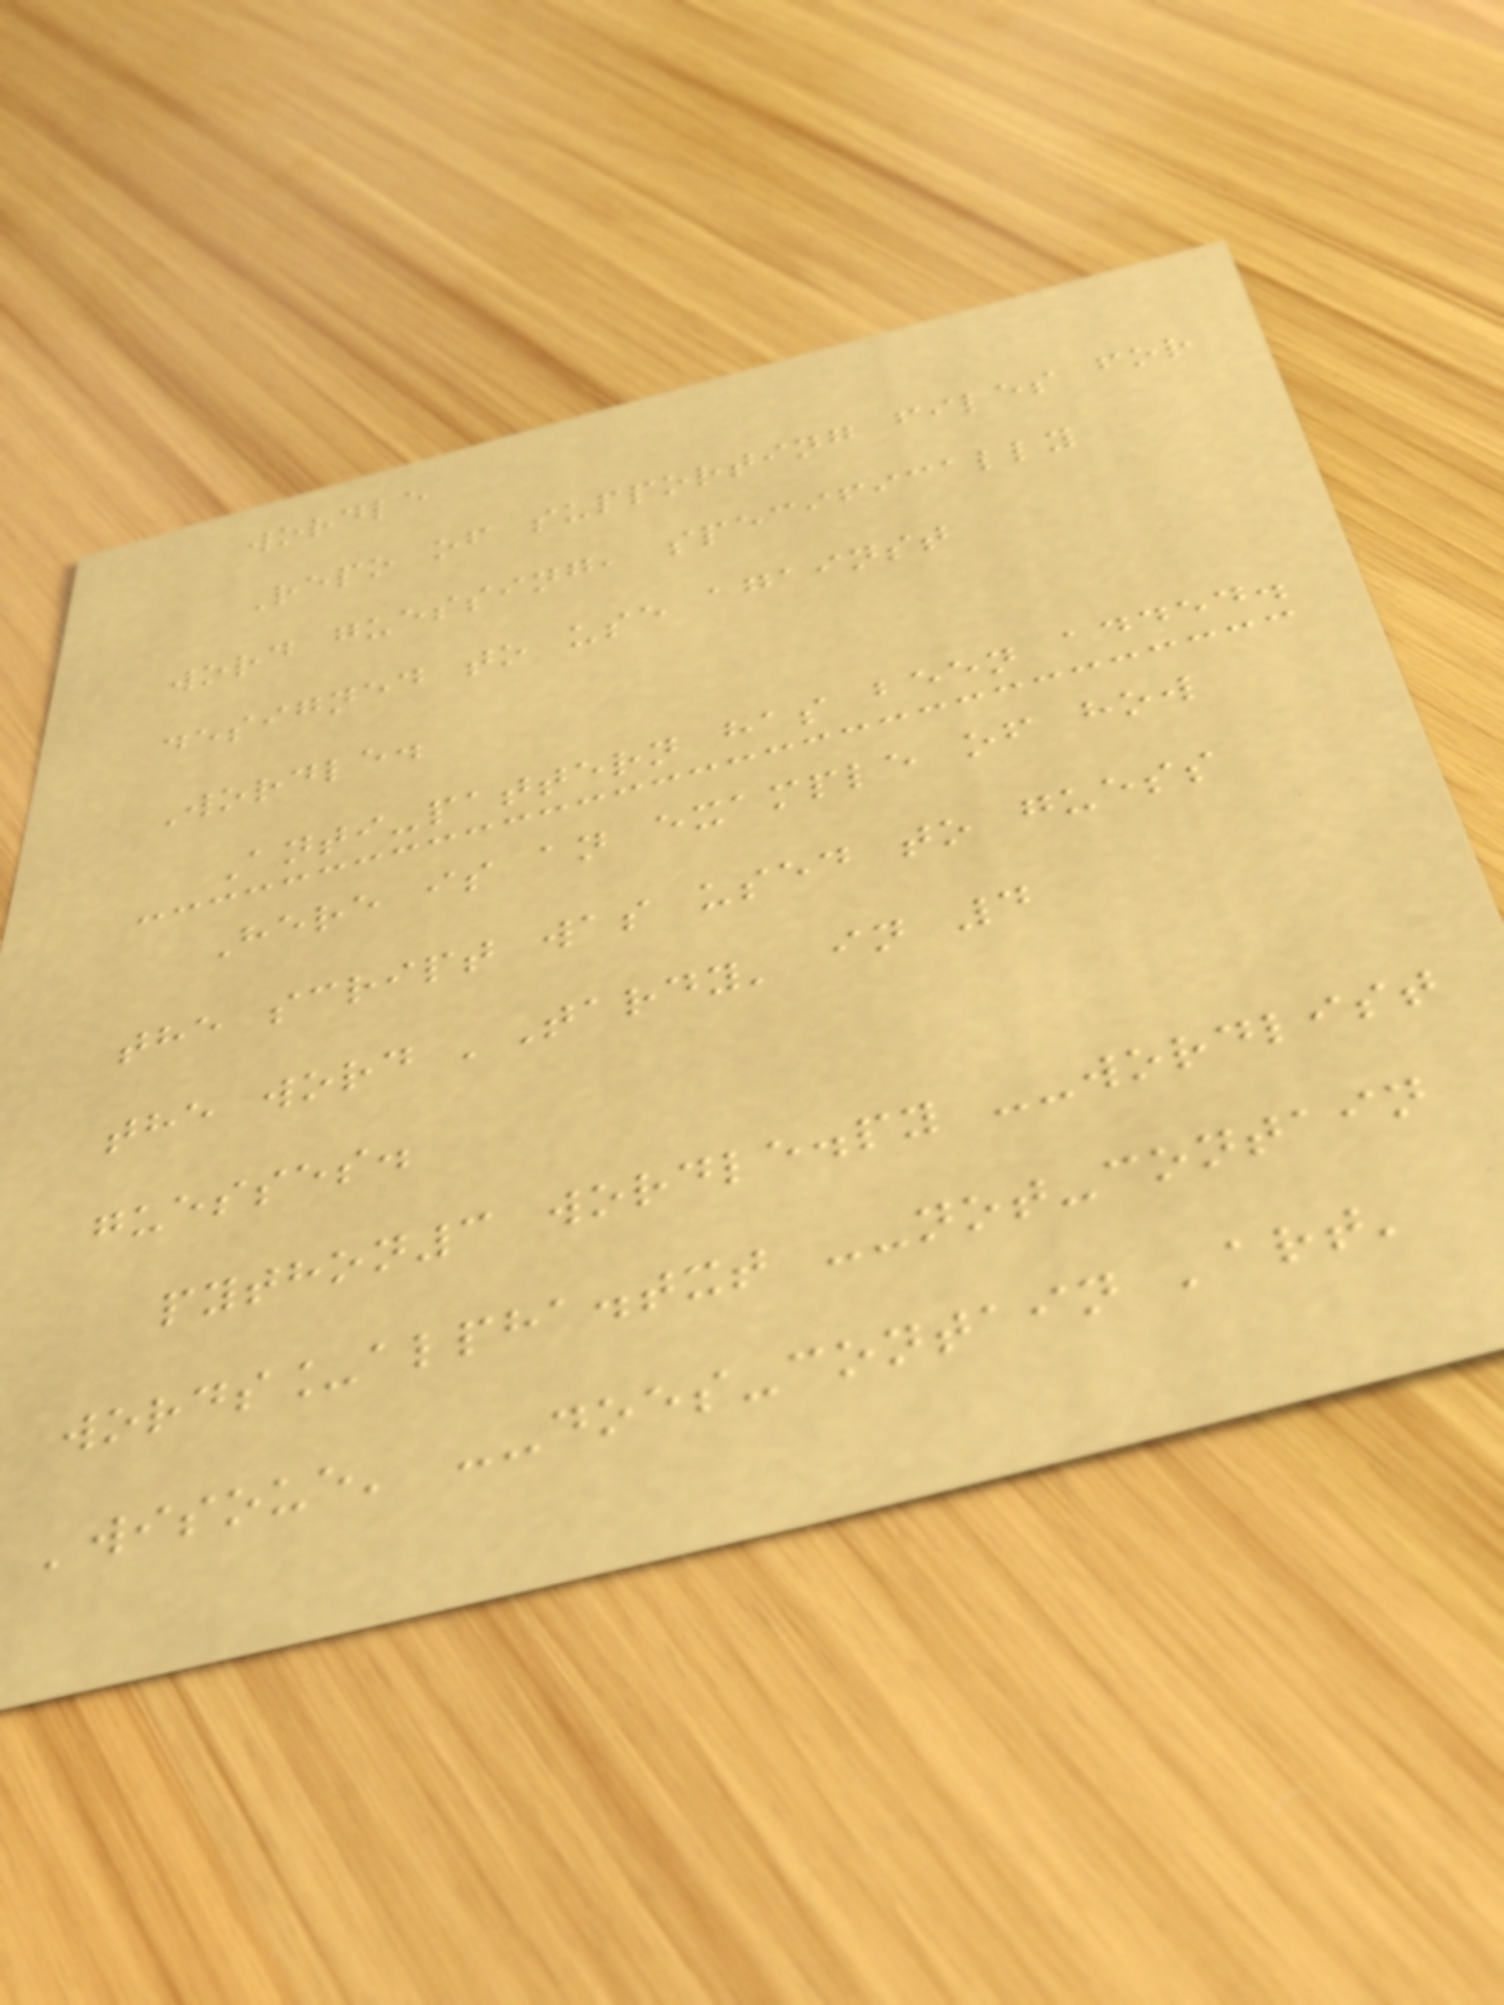wordle
Repo of supporting files for
word guessing, specifically
designed to use against
Wordle.
Anti-pattern has been added.
Here is an example of how
the script was used to guess
the word 'Tardy' in 4
guesses.
python3 wordle.py --wordlist
words_alpha.txt --not-contain
'wisoue' --does-contain 'art'
